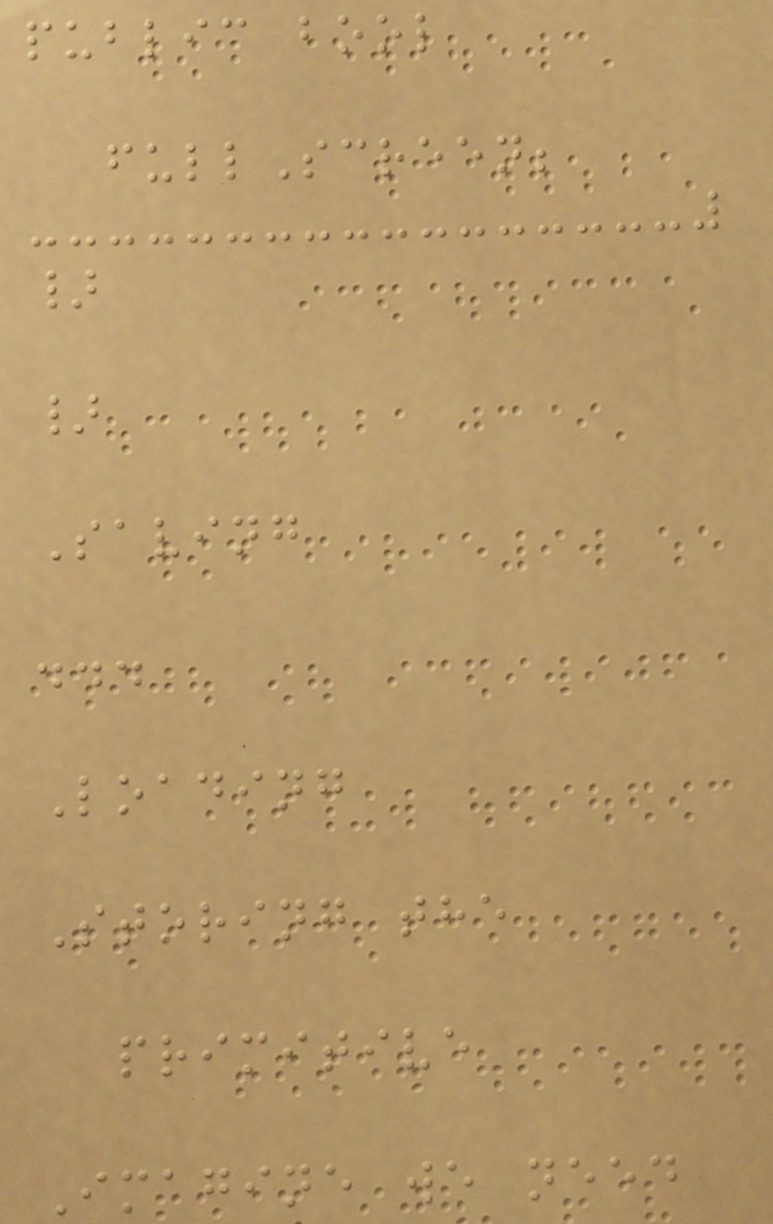public bool
fullScreen;
}
}
Saving
...
Loading
Storing the
primitive
Imagine we need
